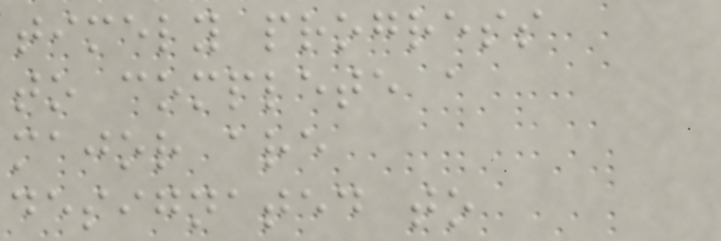timely progress
to complete a
major are
designated to
